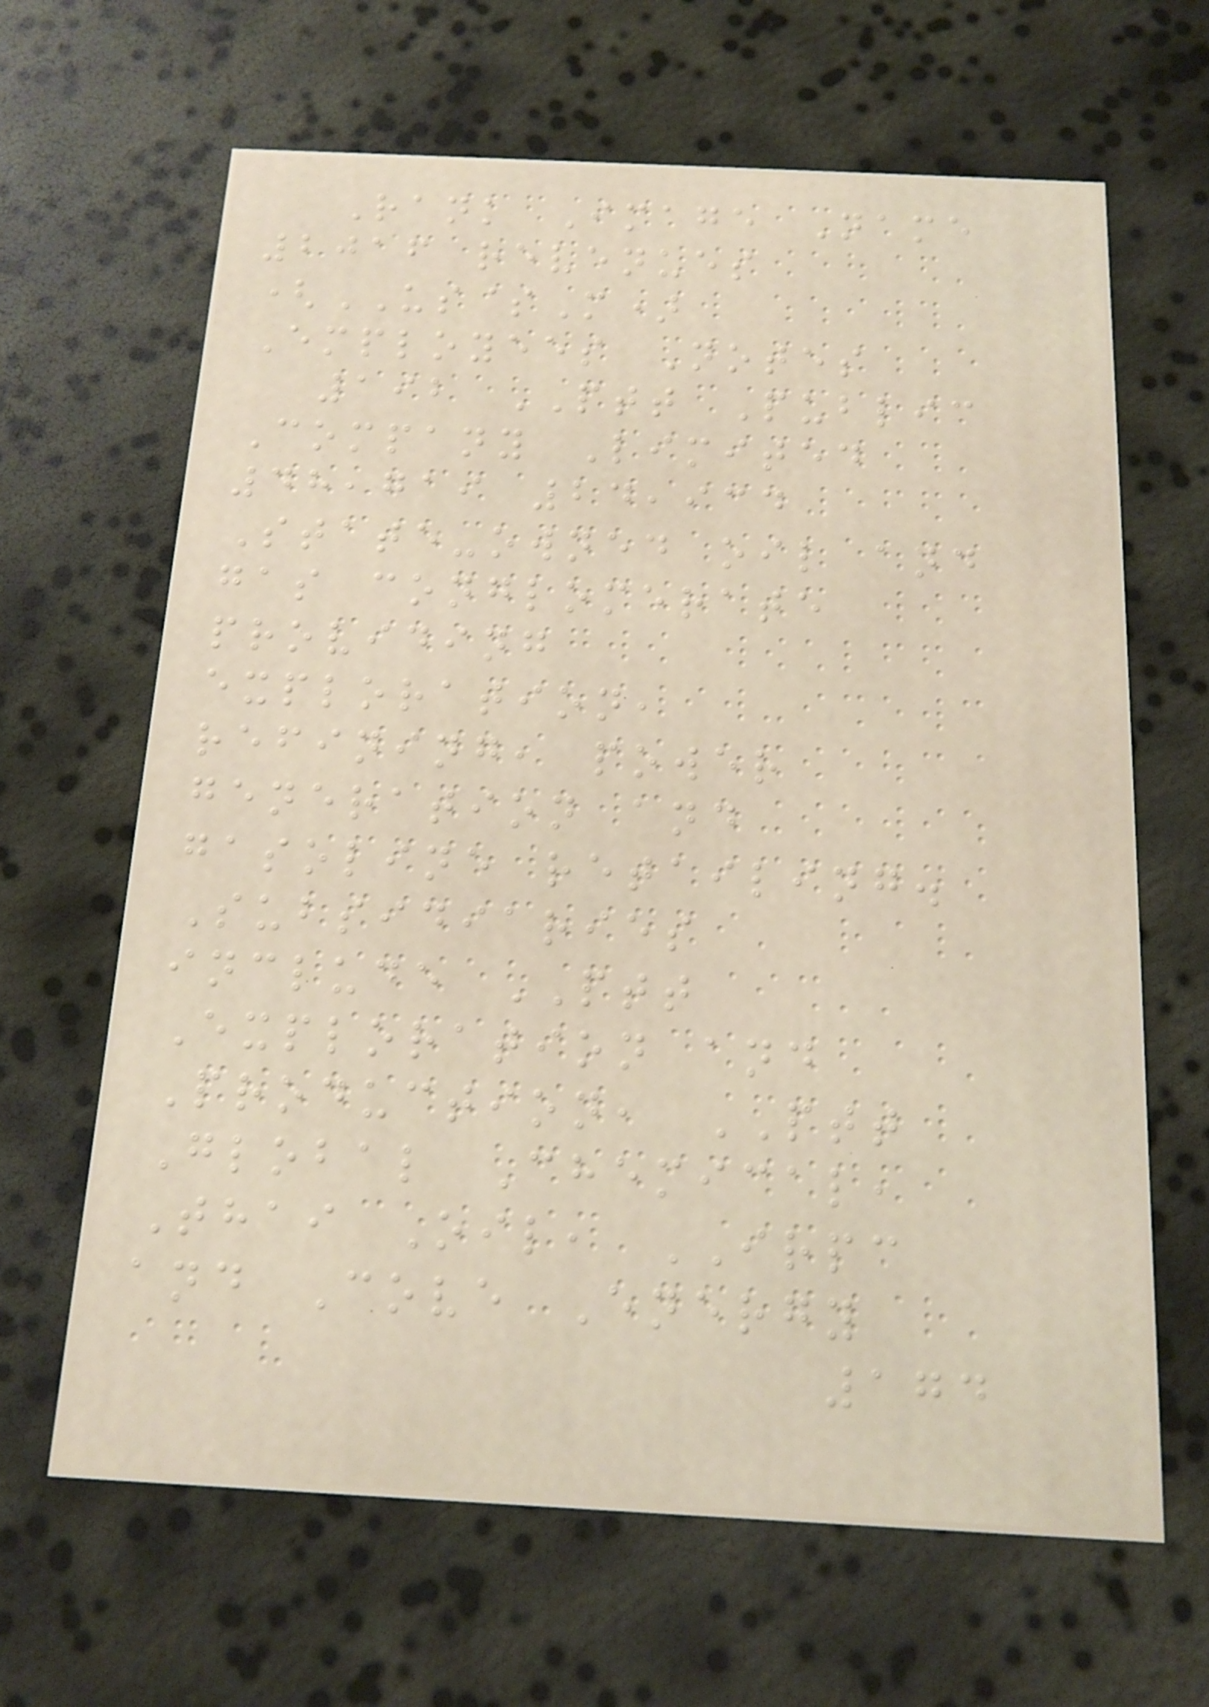Rank Image Name
2016 revenues
(US$M)
Employees Notes
192 PTT Public
Company Limited
48,719 24,934
State-owned oil and
gas conglomerate
providing
exploration,
refining, power
generation and
gasoline retailing.
Subsidiaries
include PTT
Exploration and
Production, PTT
Global Chemical,
Thai Oil, IRPC
and Cove Energy
174
